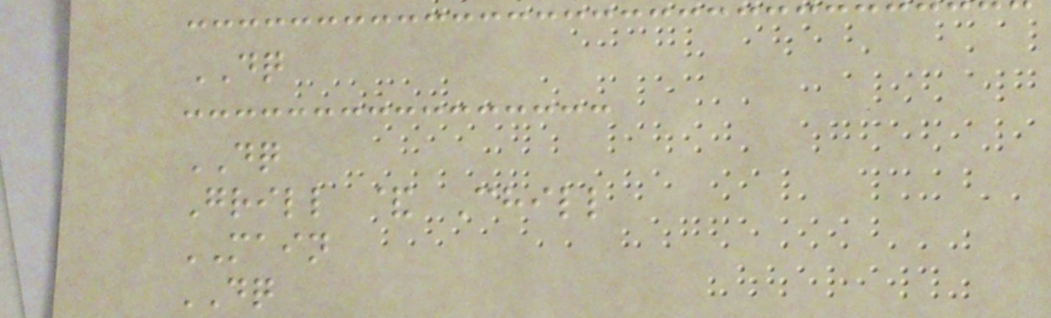DQ
DQ
Grill & Chill
MAIN
DQ
